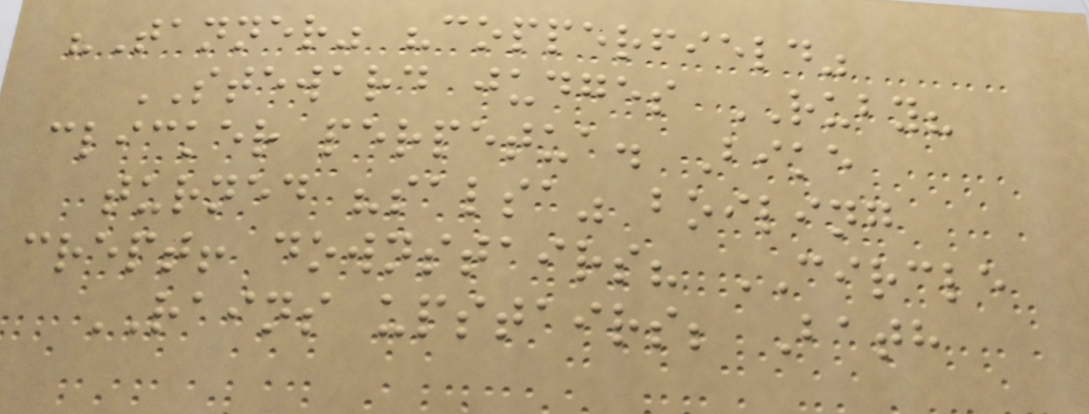"Tanner" "copperfield"
STEWARD judges RUBY?
clicker perpetua. Bike
turned "salsa" boiling
crept! downstairs? CIRCLE
RAINS upstairs; Bath
